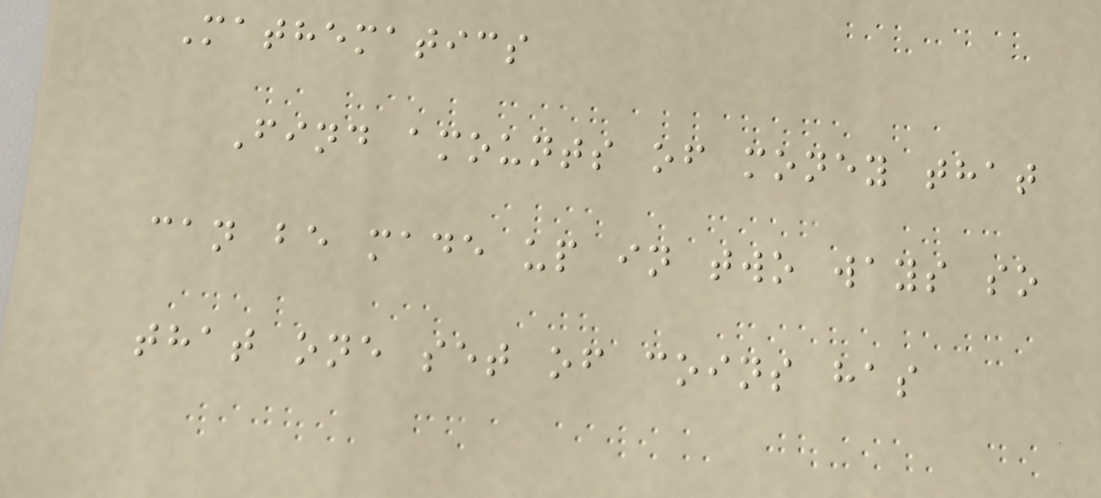Mathematics
Find amounts of money that
can be made up in two ways so
that one set of coins has
